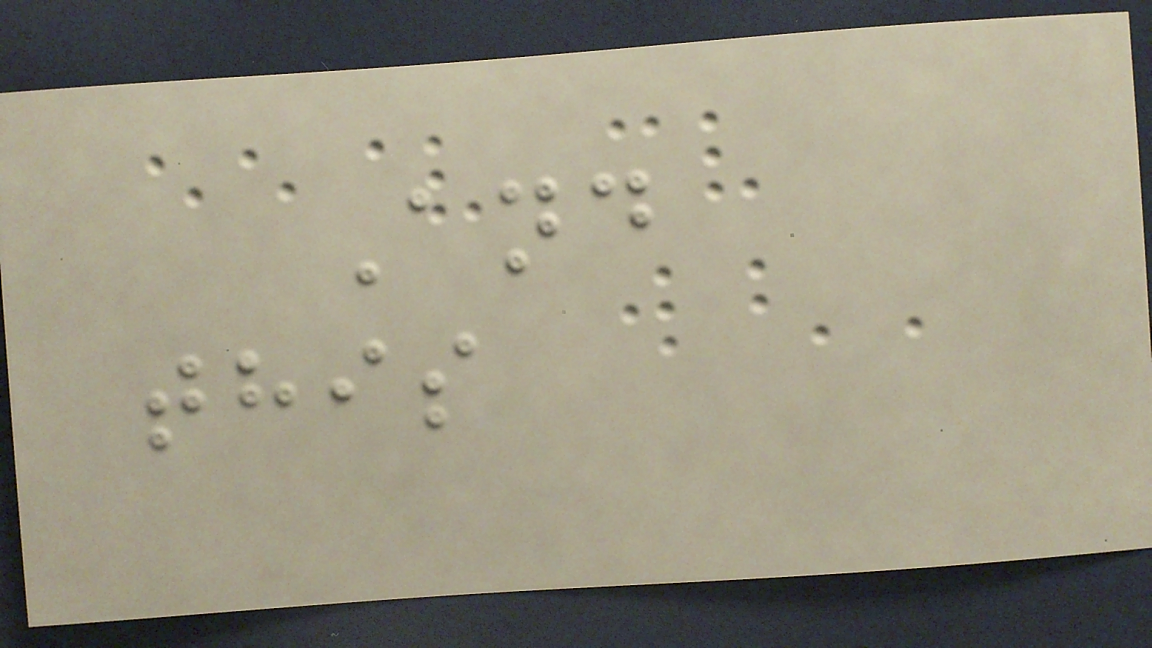And
this
